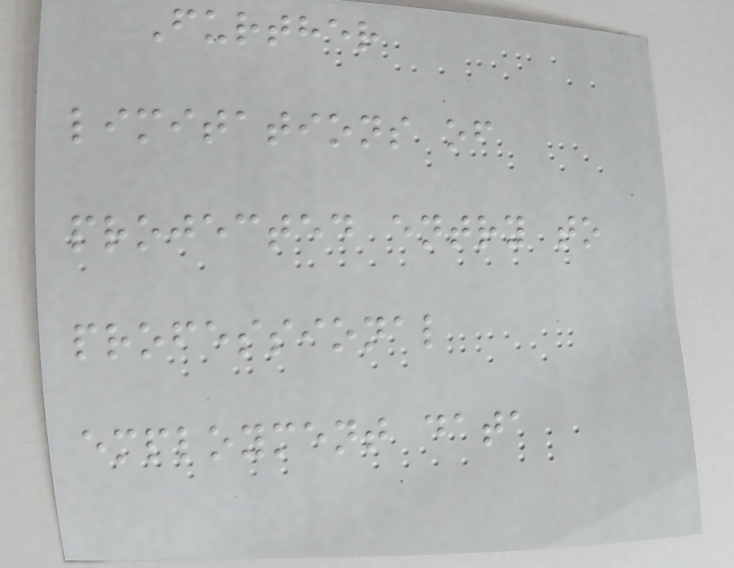Further
limitations of
projected entry to
professional
employment data
